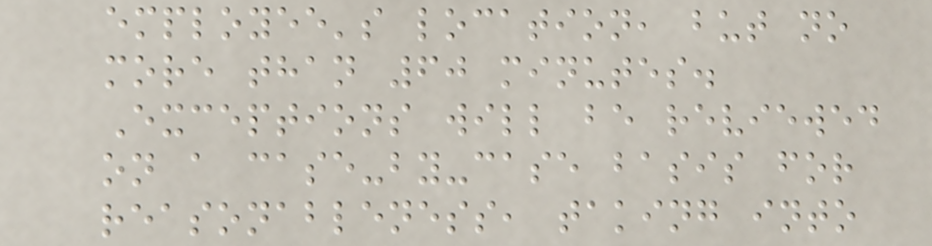employee's location, but no
more than 60 minutes.
Exceptions will be reviewed
on a case-by-case basis for
reasonableness, taking into
